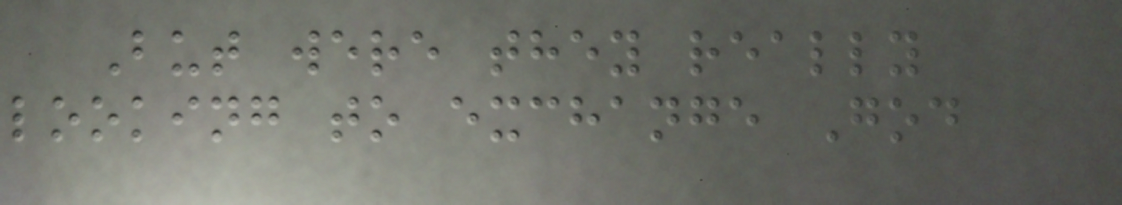But were they really
looking to exchange God
